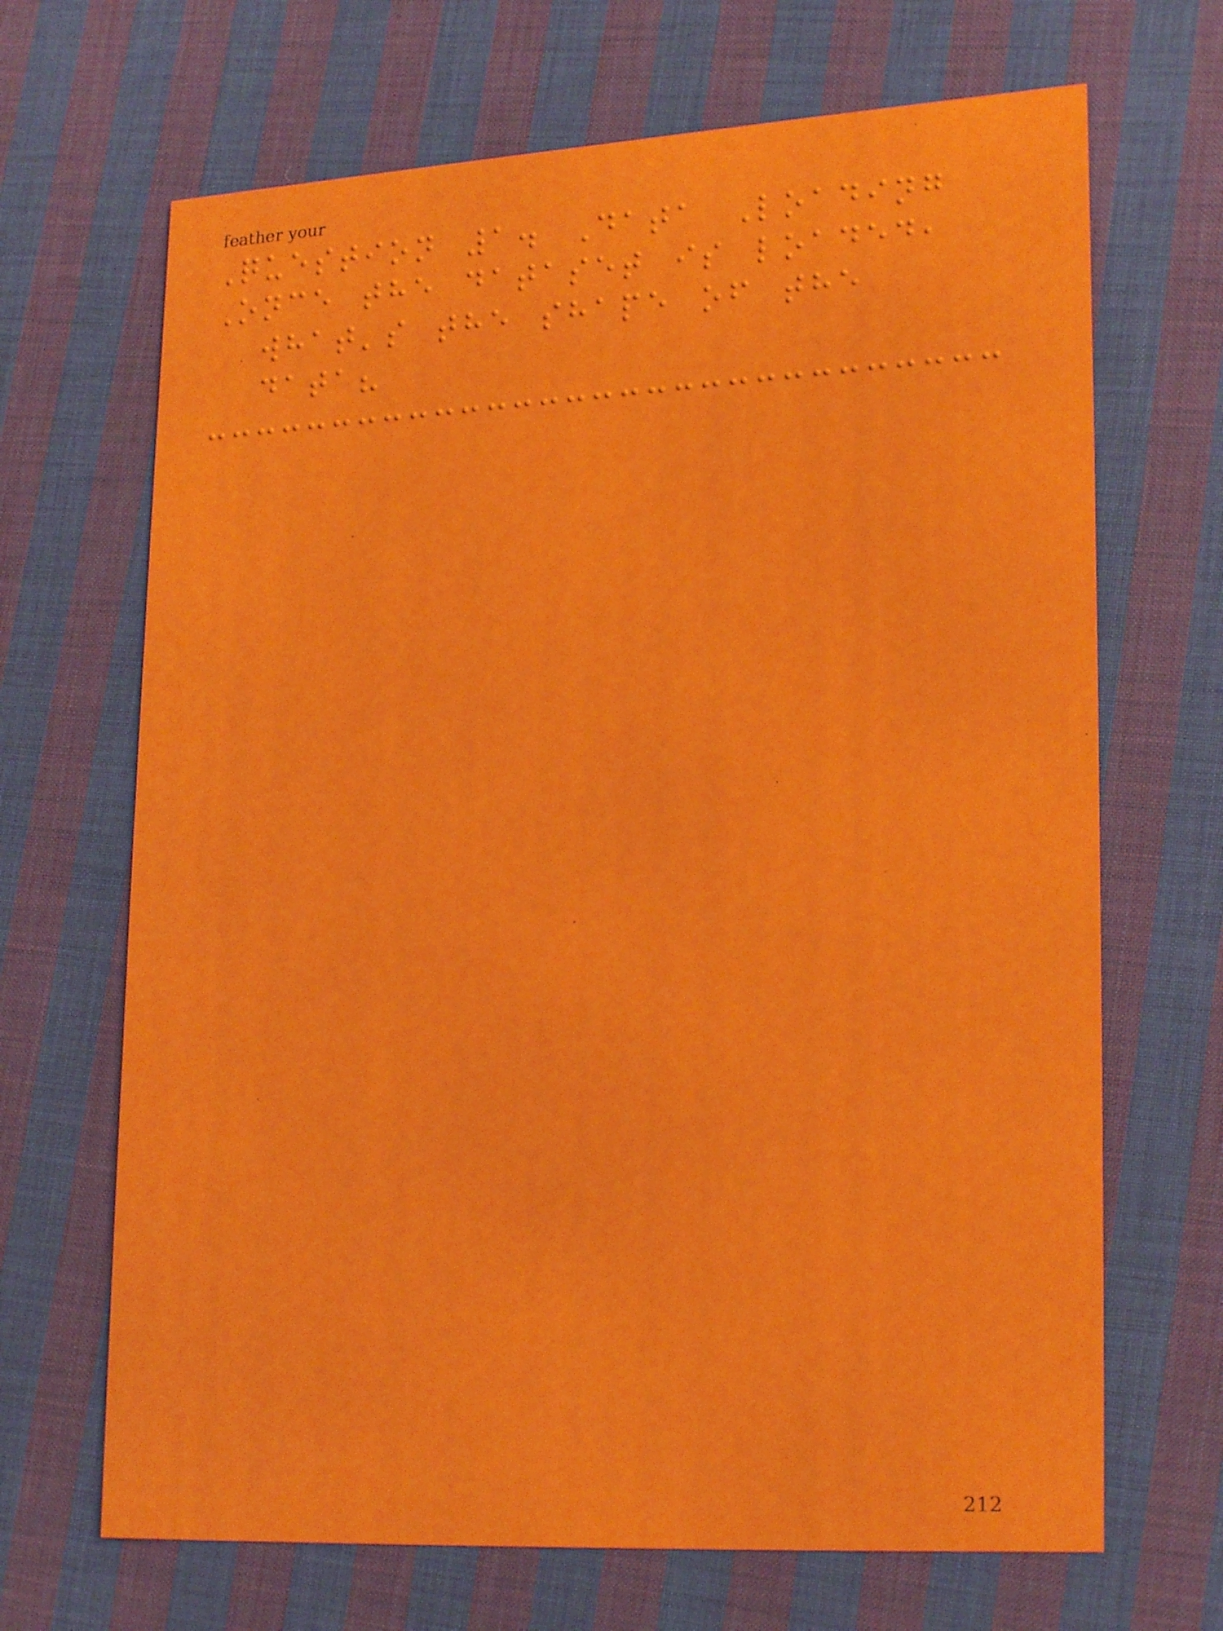Question 1. Data Loading
Once the dataset is loaded,
what's the shape of the
data?
